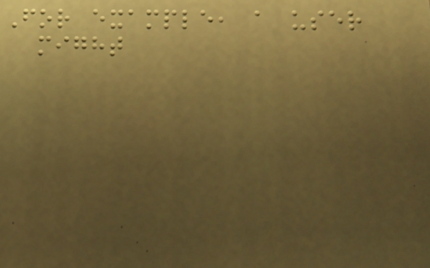For example, a user
might
